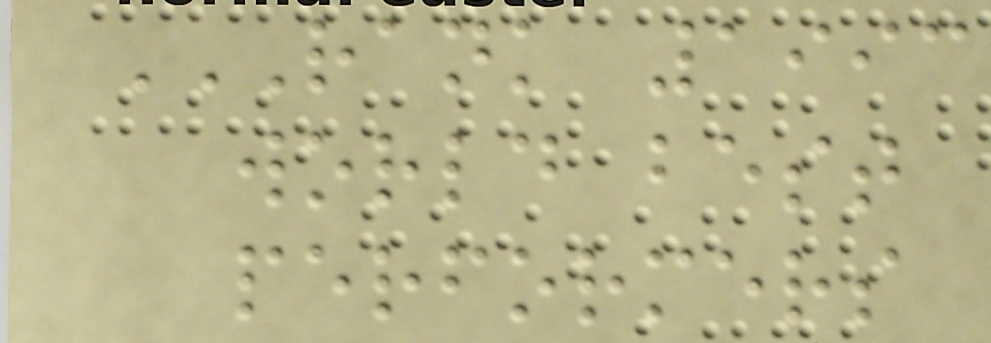RANK 1993
WORLD BEST
PERFORMERS
